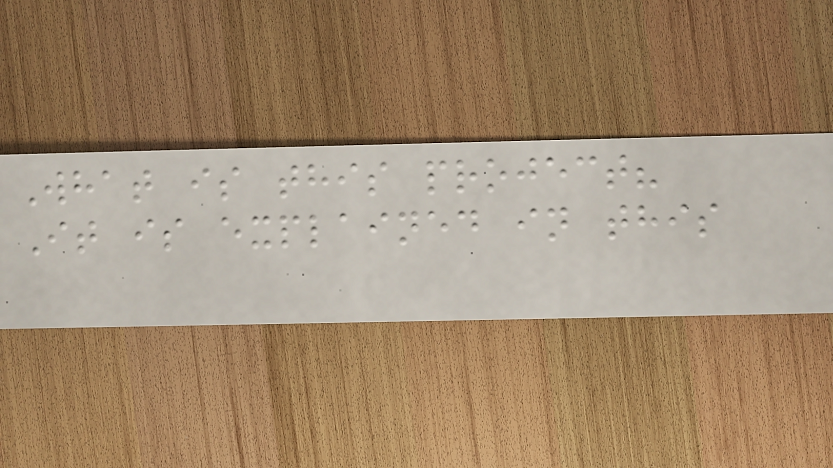What is this project?
It is explained in this
